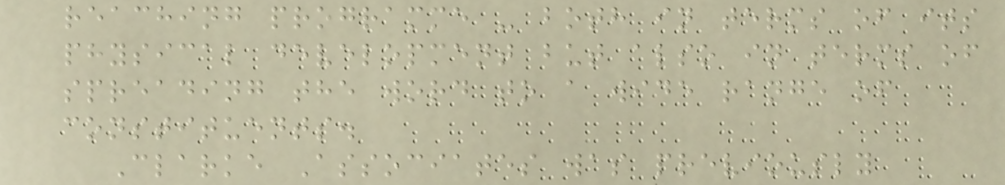reaching programme - both in terms of its
physical development but also in terms of
spreading the word to a wide range of
constituents.
Clarke Associates was previously
